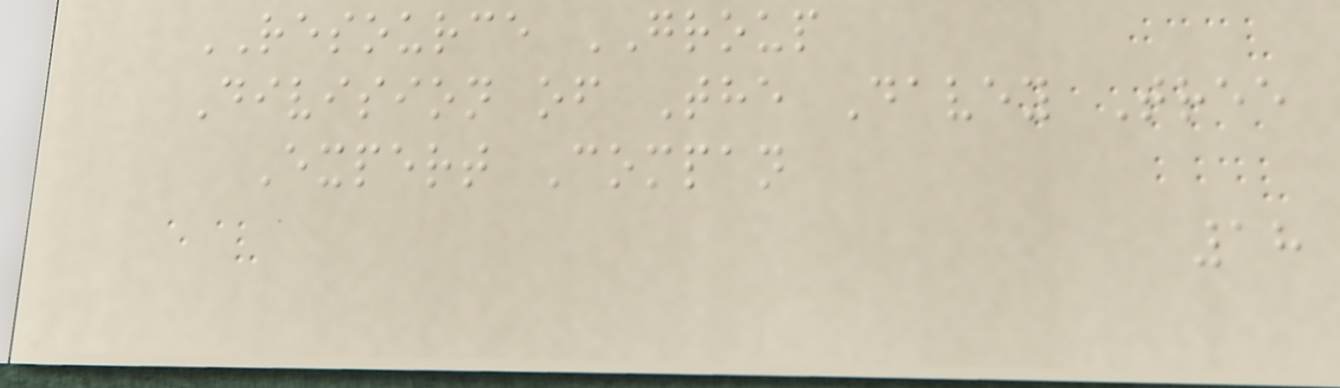RESOURCE GROUP
Division of The Davey Tree
Expert Compan
18
